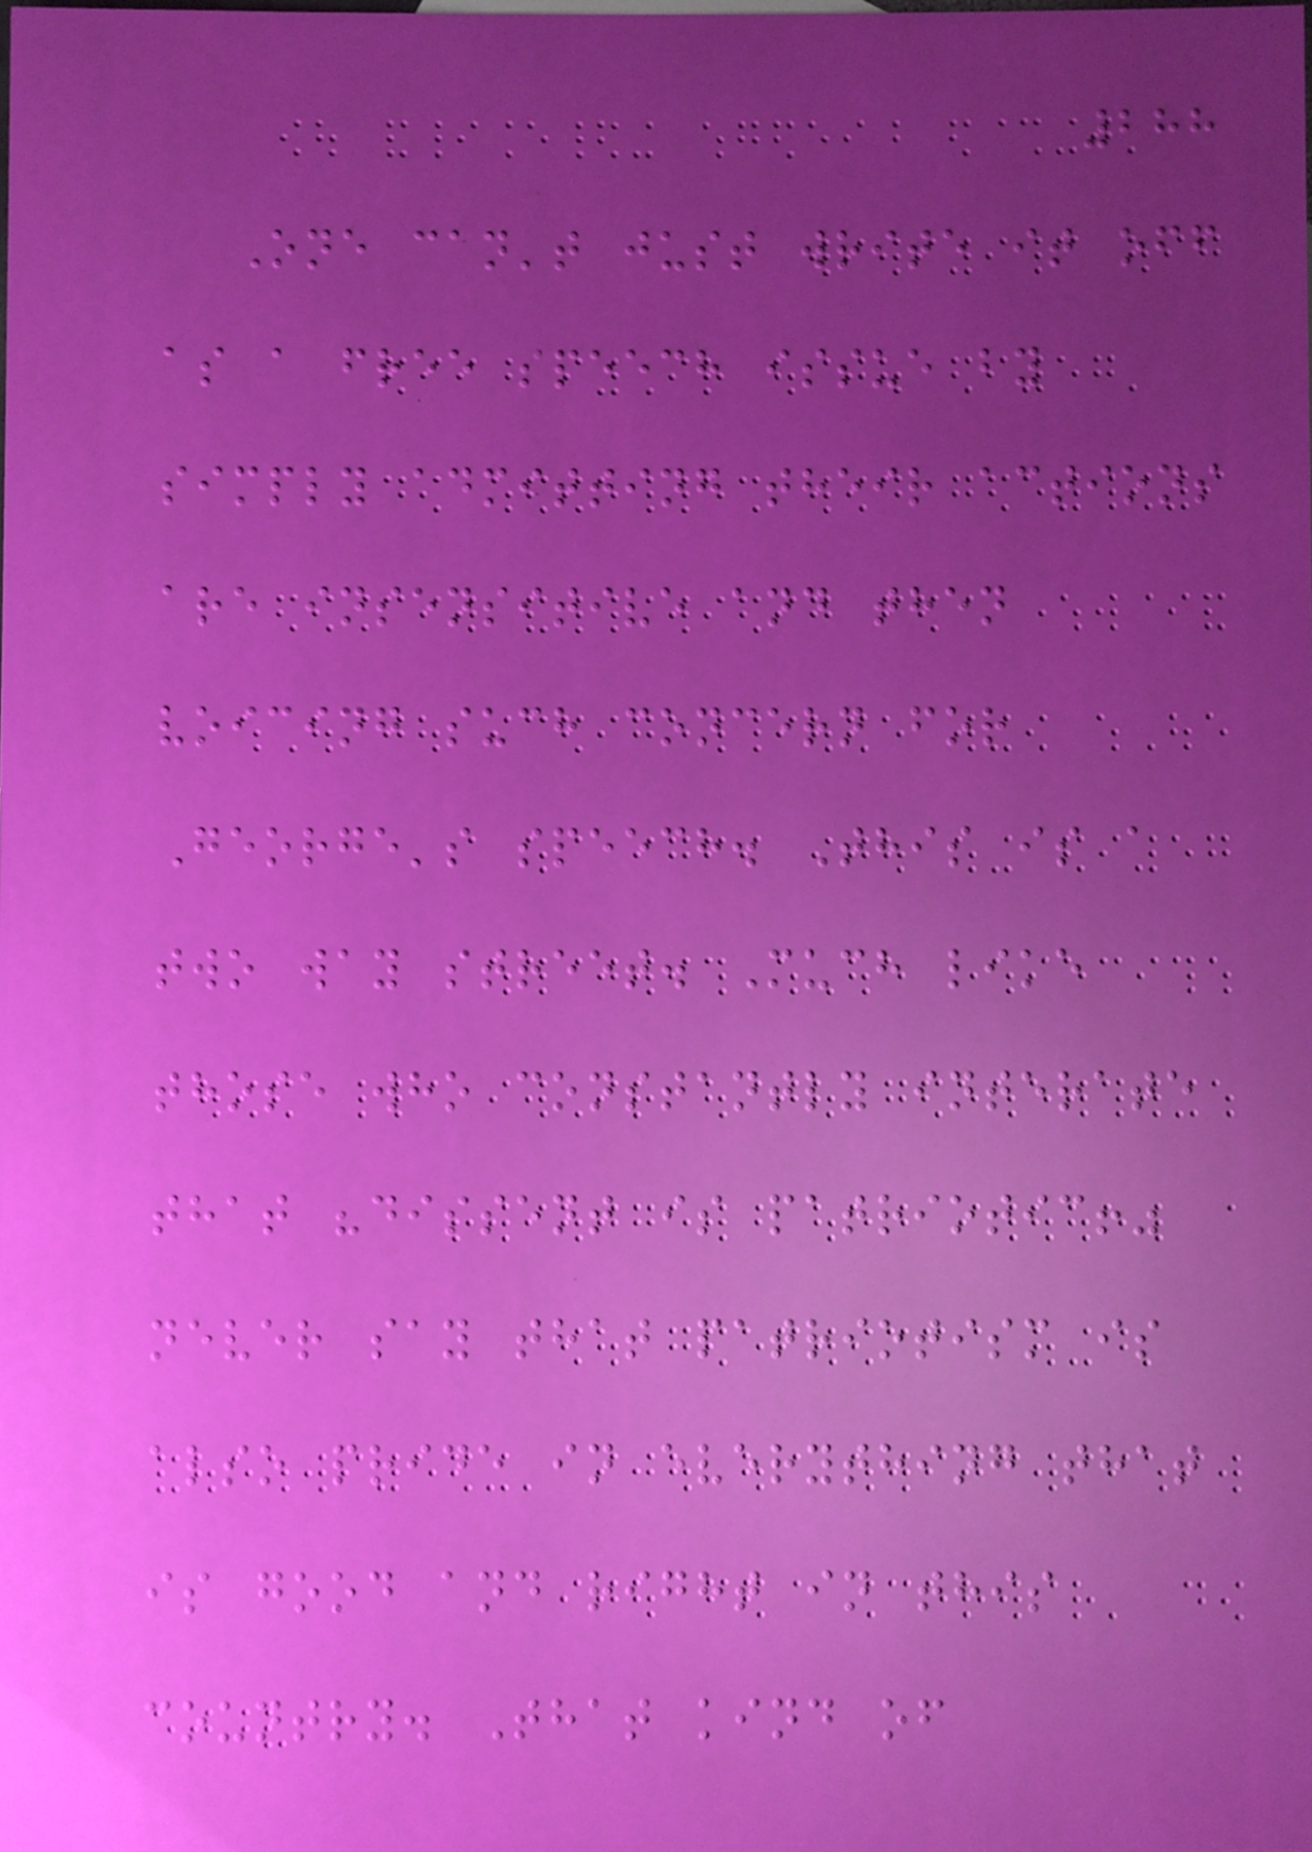288
One can't just write it off
as a free speech issue by
simply admitting their actions
are insensitive and then
voicing such concern for
George's speech. This is a
two way street. Much like
those who constantly interate
that "dissent is patriotic!"
never say that patriotism is
also pride in everything that
is good and right in this
country. That kind of
